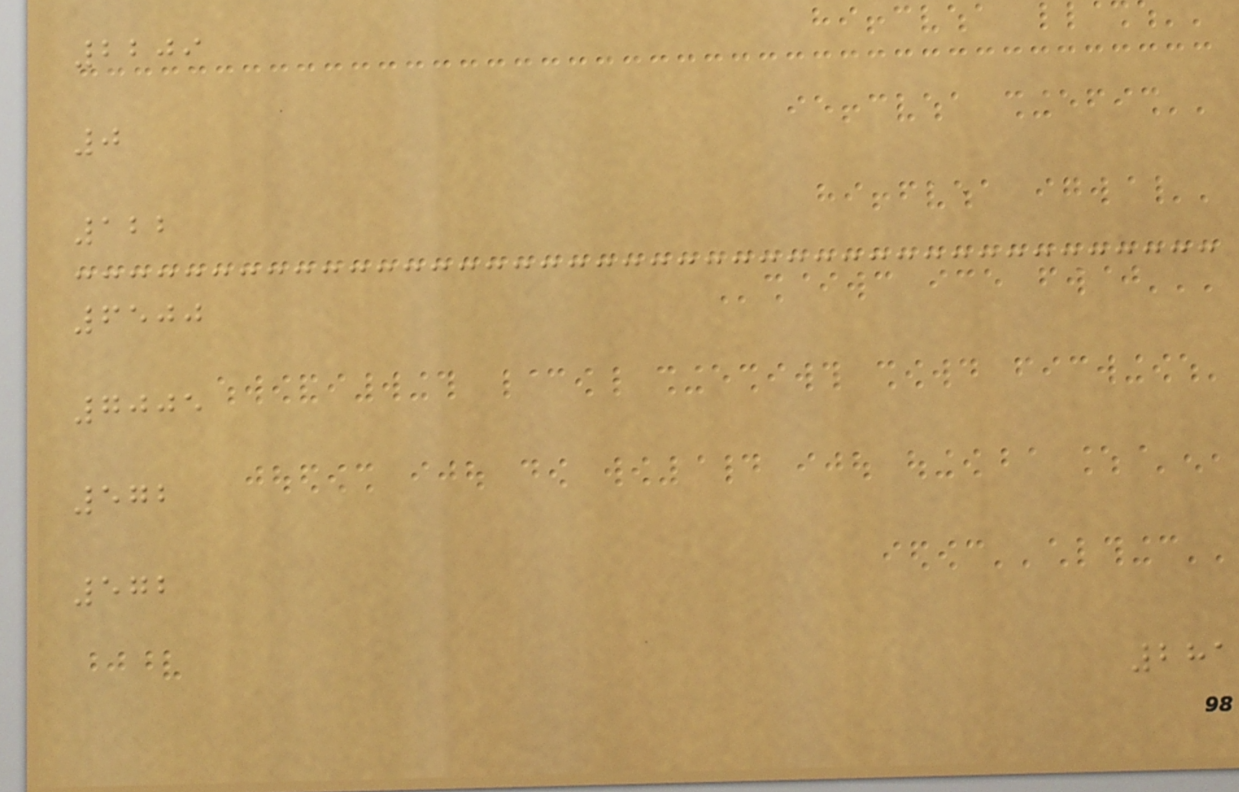2209
0
122
6500
7005
572
572
281
